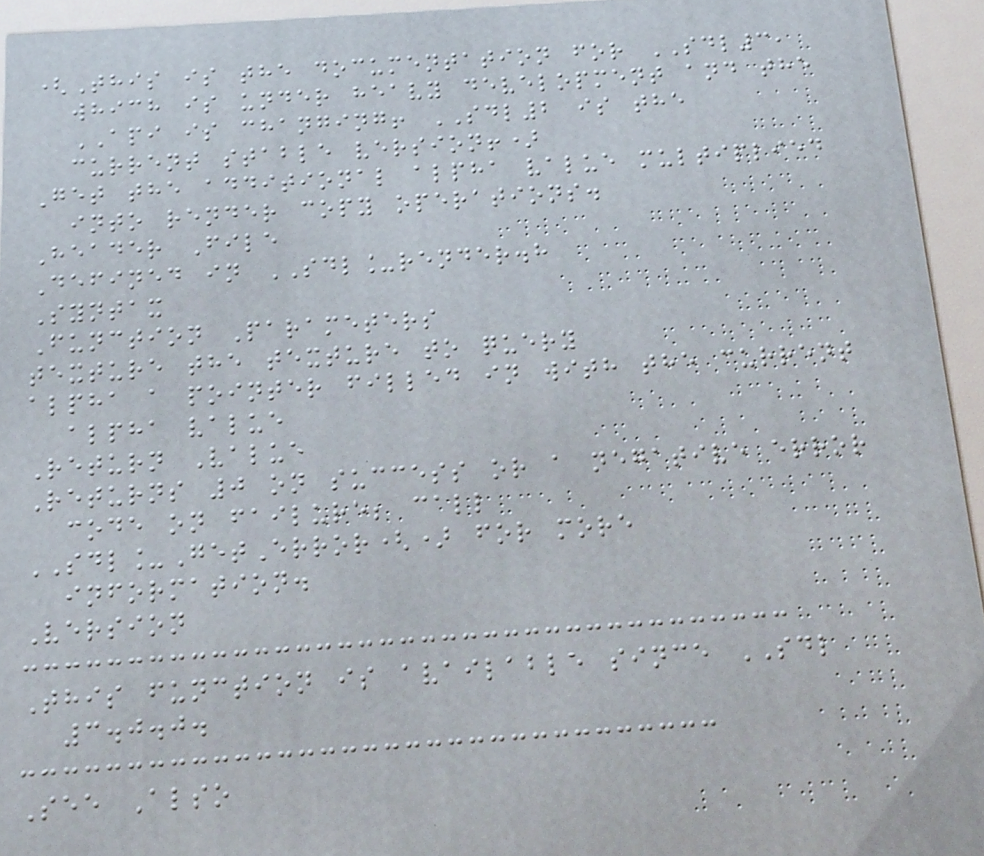(This is the documentation for SDL3,
which is under heavy development and the
API is changing! SDL2 is the
current stable version!)
Get the additional alpha value multiplied
into render copy operations.
Header File
Defined in SDL_render.h
Syntax
Function Parameters
texture the texture to query
alpha a pointer filled in with the current
alpha value
Return Value
Returns 0 on success or a negative error
code on failure; call
SDL_GetError() for more
information.
Version
This function is available since SDL
3.0.0.
See Also
